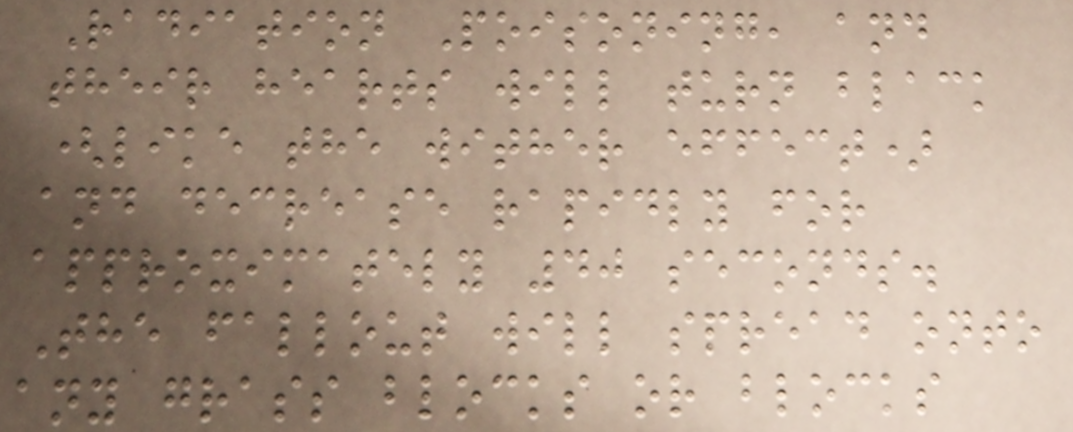Radiation Poisoning, and
their hearts will turn black
(like the wither effect)
and decrease rapidly for
approximately 40 seconds.
The fallout will spread onto
any grass blocks or blocks
